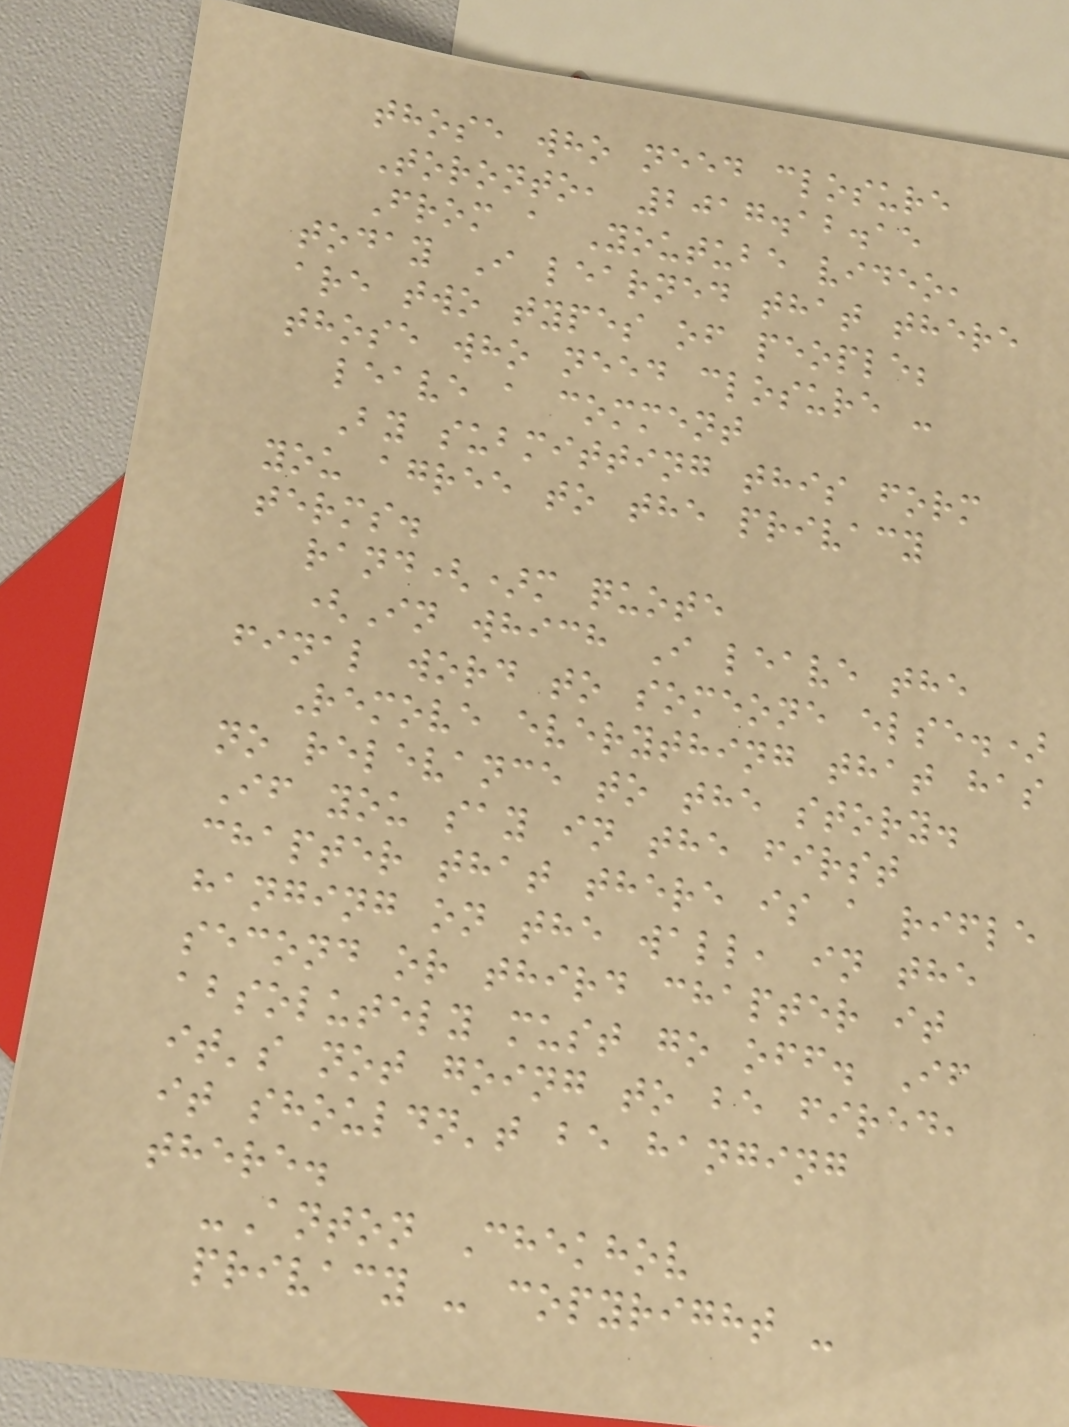those who need closure
Toronto, 2017.12.15
From a Youtube video,
today I learned that there
are two types of people;
those who need closure -
leave a comment
By submitting this form
you agree to the privacy
terms.
rand()m quote
(In which I leave the
final word to someone else.)
Remove everything that has
no relevance to the story.
If you say in the first
chapter that there is a rifle
hanging on the wall, in the
second or third chapter it
absolutely must go off. If
it's not going to be fired,
it shouldn't be hanging
there.
-Anton Chekhov
privacy - copyright -
